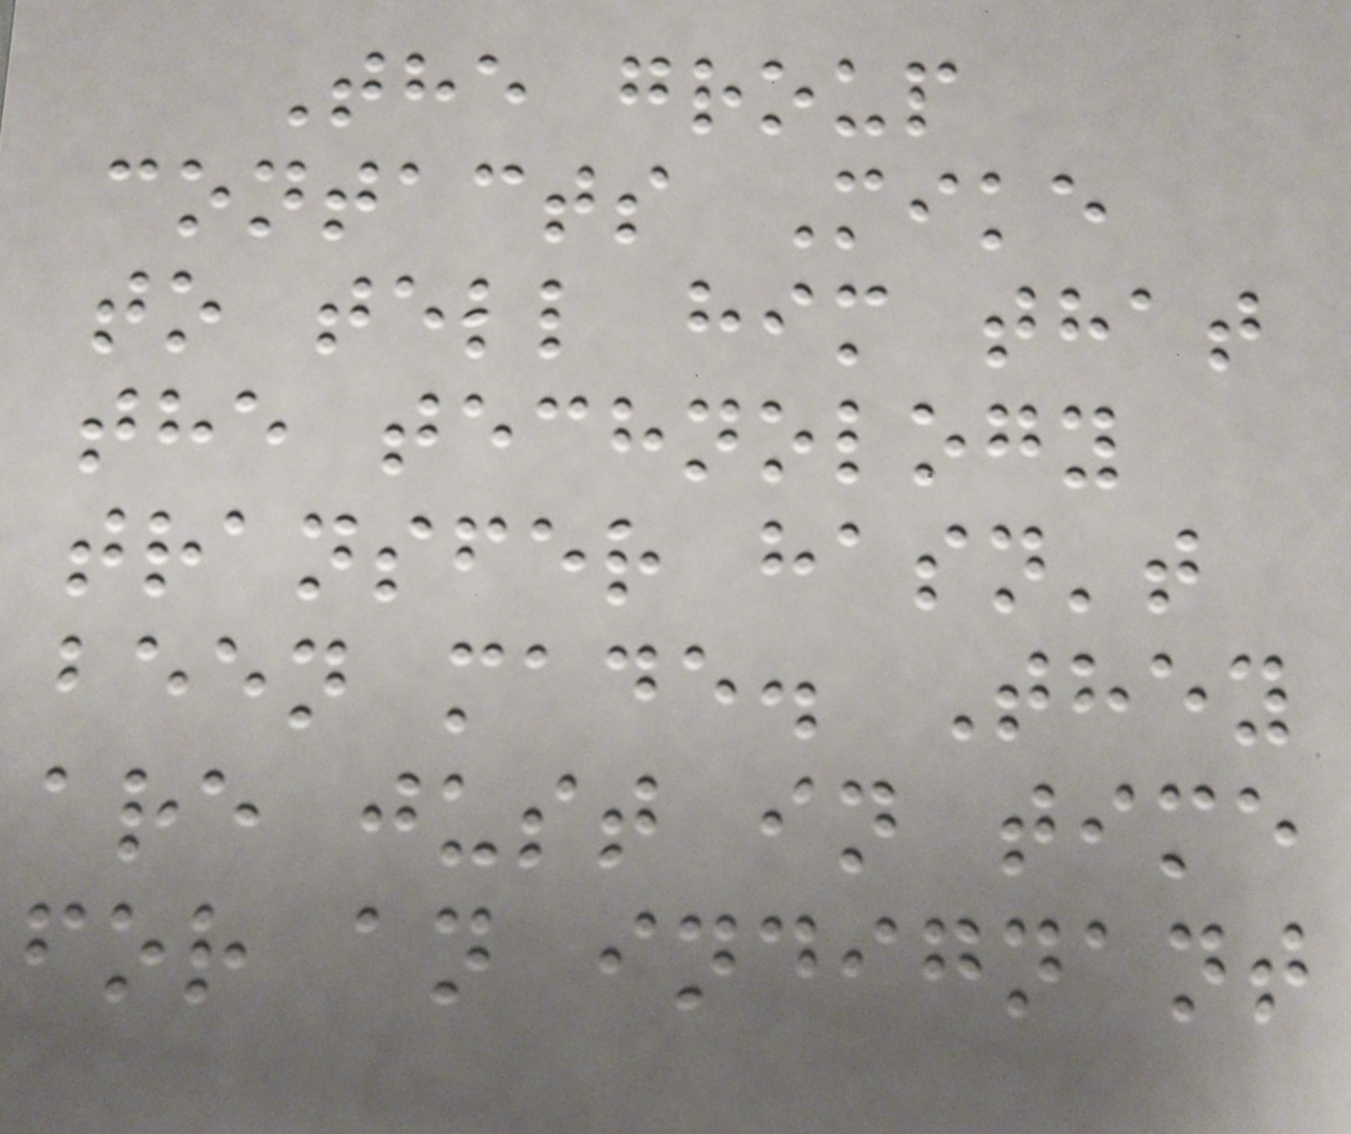The group
contacts Mike
to tell him that
the technology
transfer hasn't
been made. They
are just in time
for an indignant
